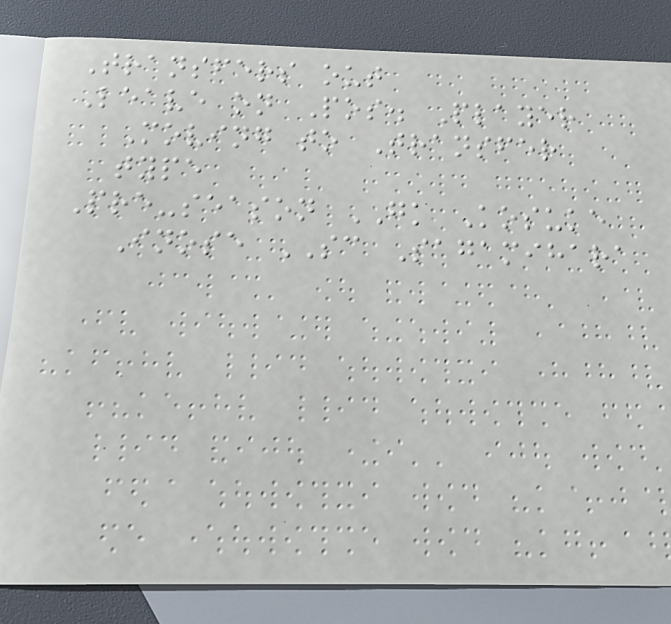Transfers out
Leave on Pos. Player
Moving to Transfer
type
Pre-season GK Kosuke
Inose SC Sagamihara
